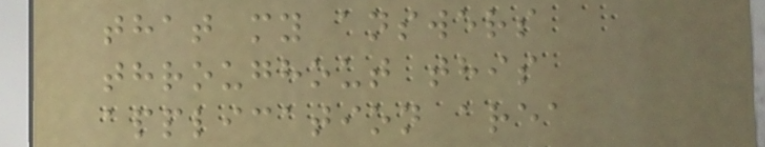that my answers
throughout this
application area
